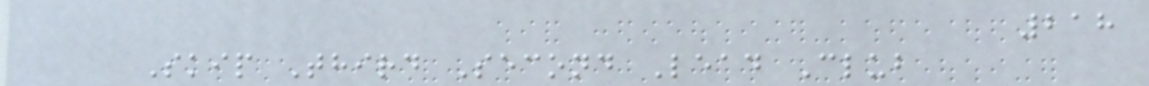218
Skip Third Second Lead Club
